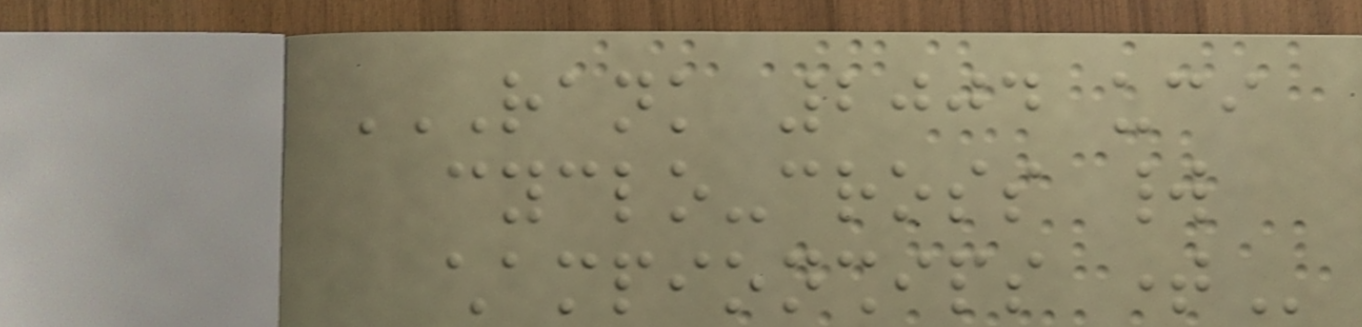RANK 2004 UCI
CYCLO-CROSS WORLD
CHAMPIONSHIPS TIME
